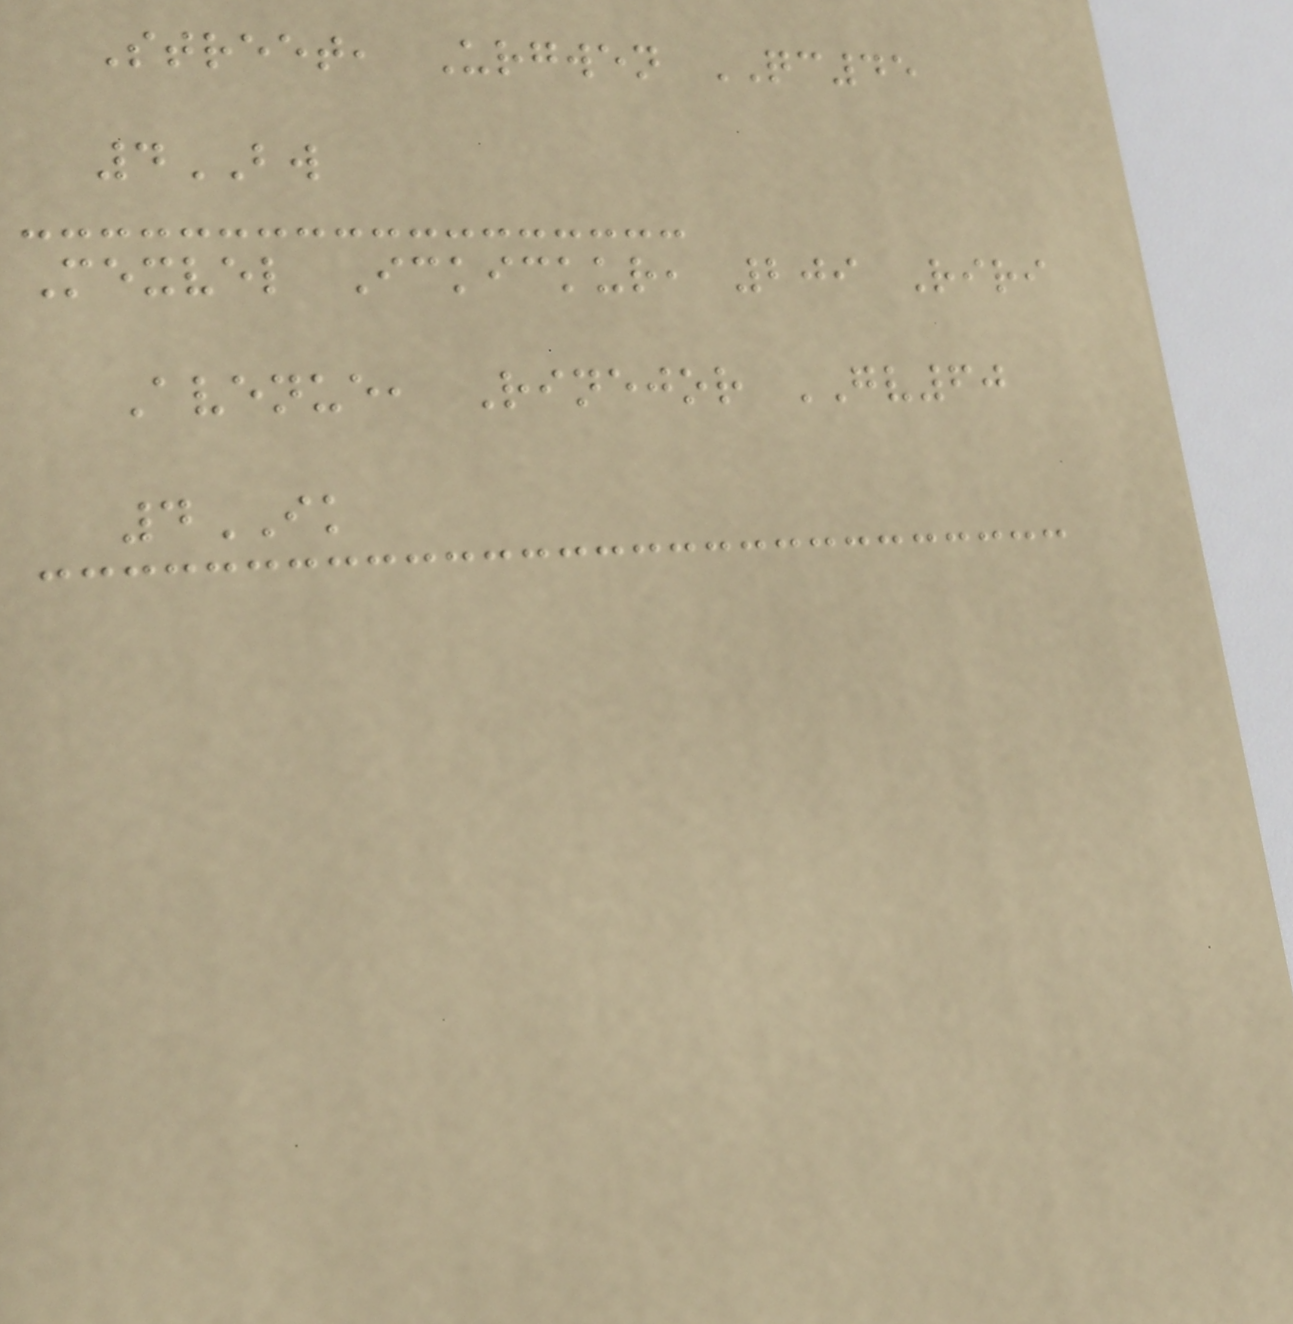Street, Urgwen QC45
4BW
Mexvel Ickickur, 209 Riri
Avenue, Rinejor GV60
4IK
